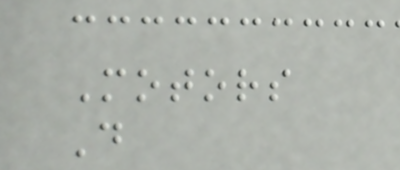Motors
D
